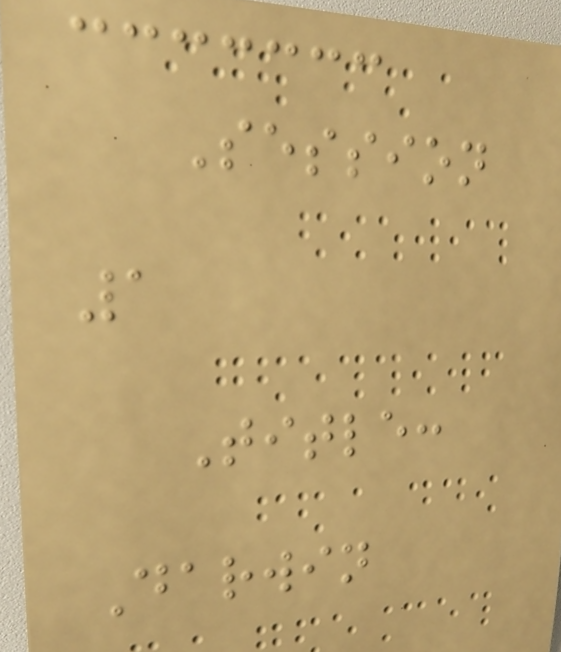Session
1
Title:
Darwin
